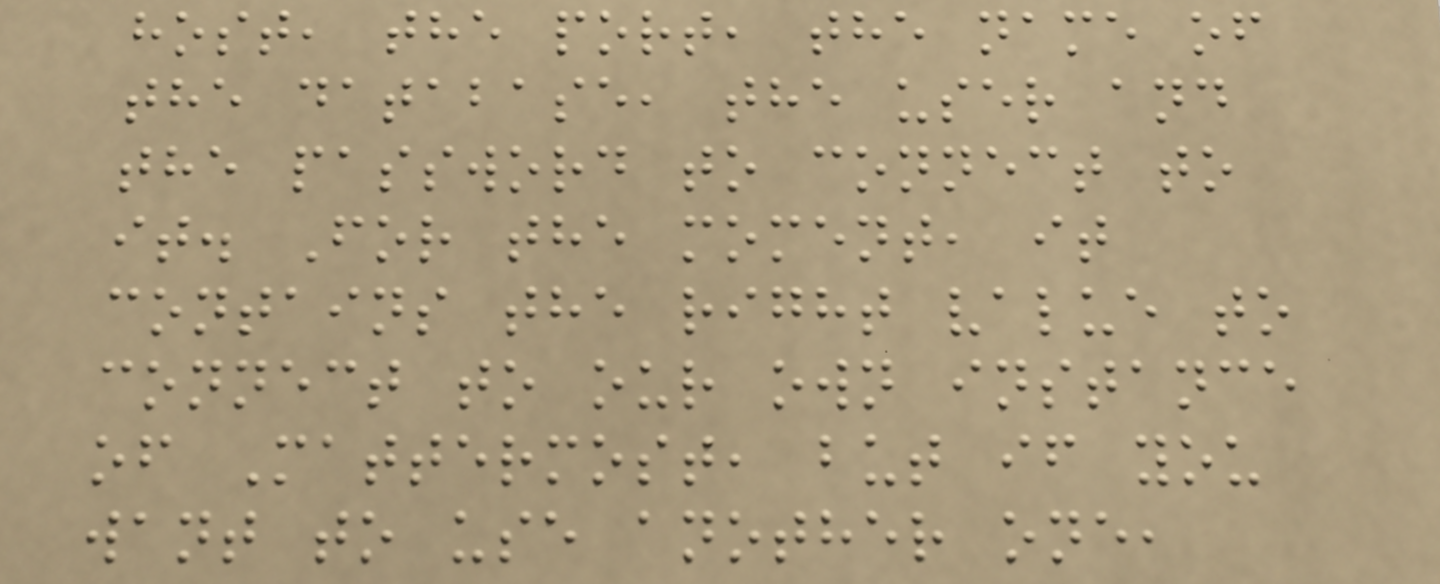host, the port, the name of
the database, the user and
the password to connect to
it. For the moment, it
contains the right value to
connect to our own instance
of Mattermost, but if you
want to use another one,
